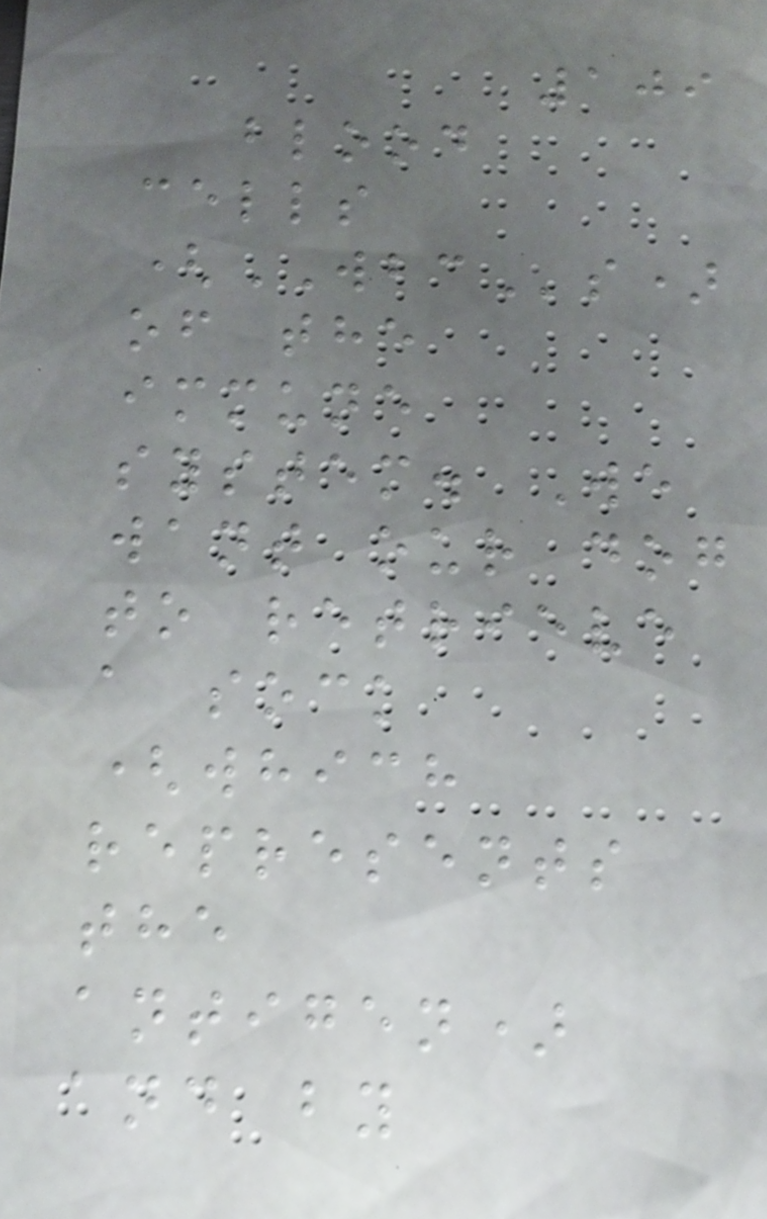109
blood
cells
(WBCs)
of the
immune
system. We
want our dog
to retrieve
a sock
(which
represents
the
antigen)
and by
